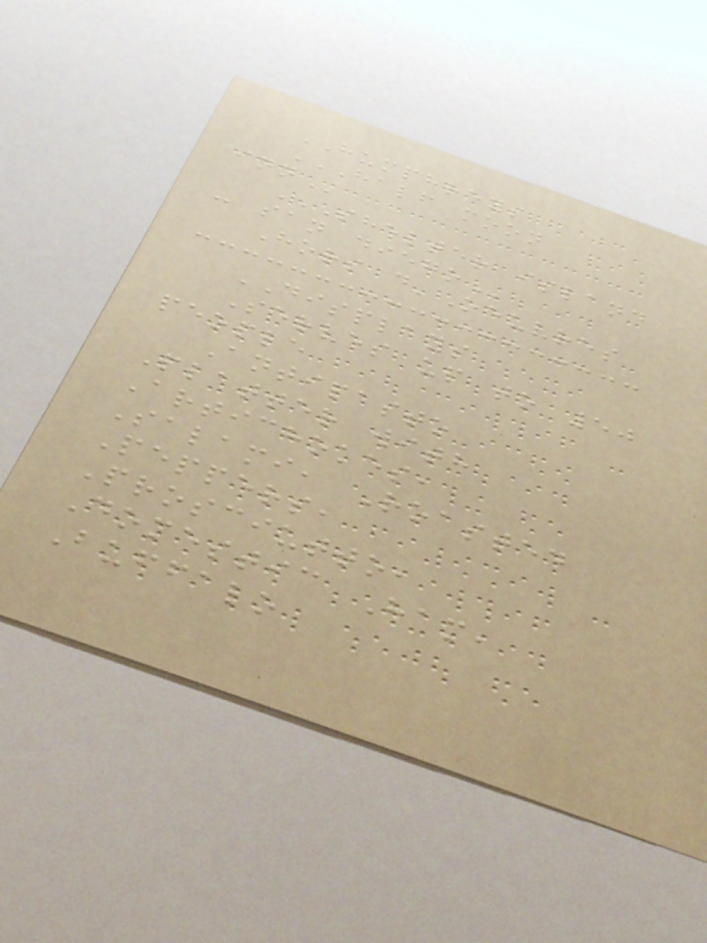HUMPHREYS
HALF MOON
INN
SHELTER ISLAND
- SAN DIEGO
Hors d'Oeuvres
DISPLAYS
Serves up to 50
people
Antipasto
Platter with
Artichokes,
Salami, Roasted
Peppers,
Prosciutto,
Domestic Ham,
Buffalo
